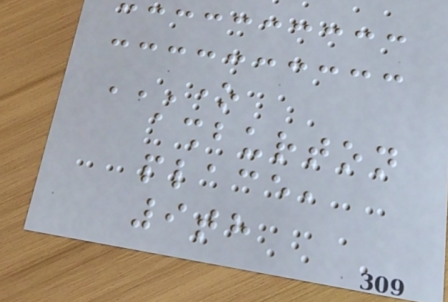ONE
ASHBURTON
PLACE,
9TH
